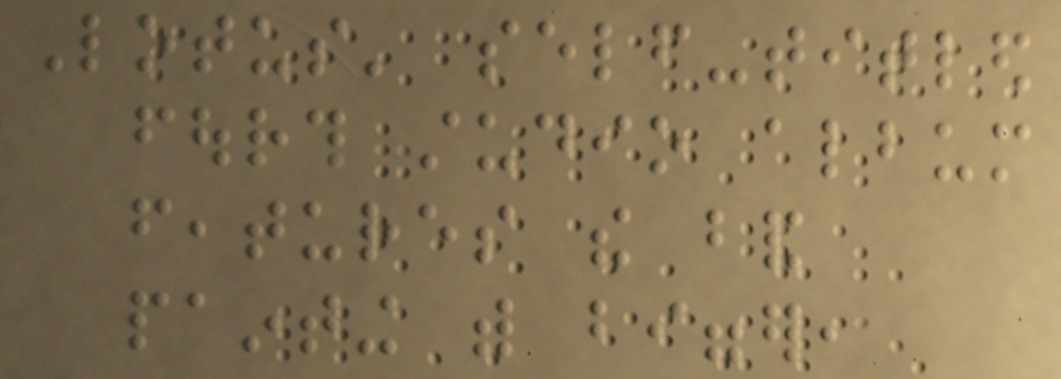Lotus' self-titled
fourth studio album
features the band
painting with bigger,
